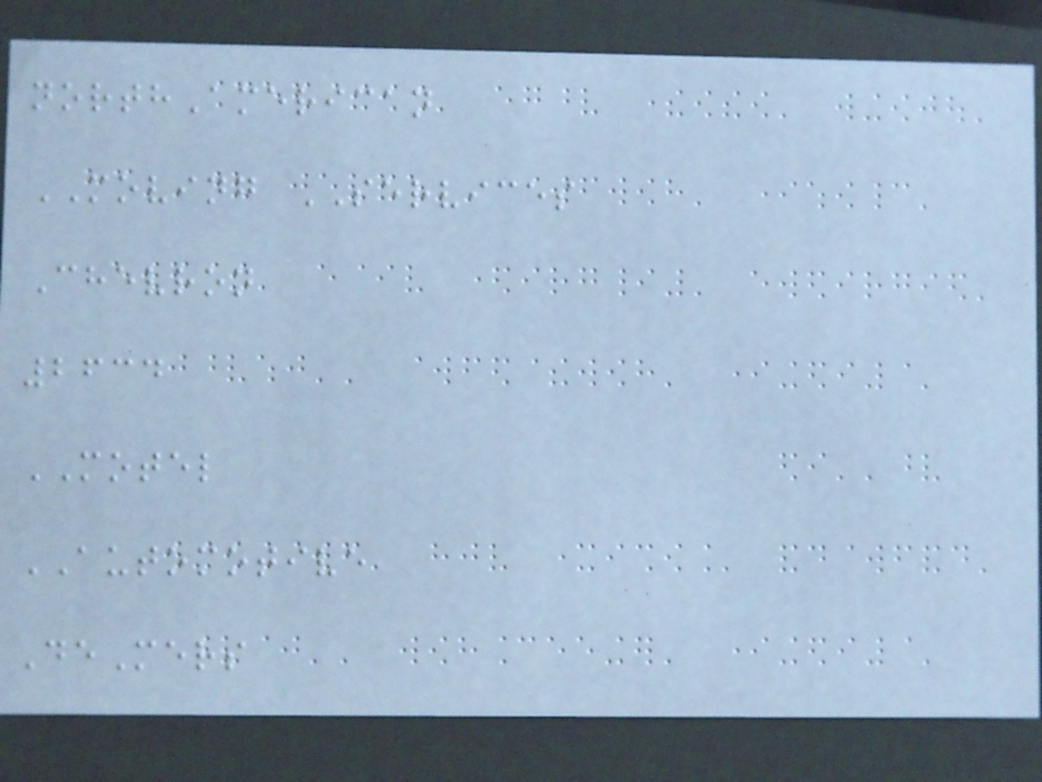northAmerican
MOVING SERVICES
Chevron
2634
MOTEL
AUTOMOTIVE
DeMers
